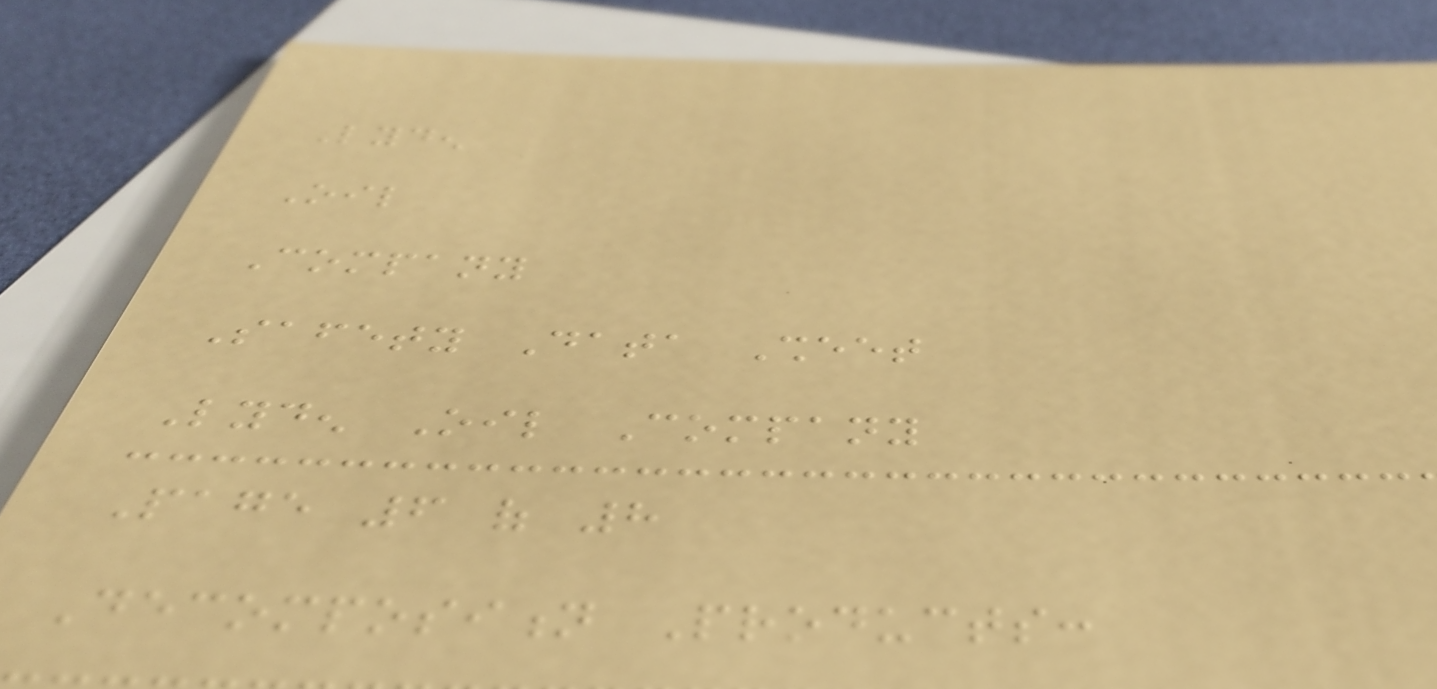Lyden
Oil
Company
Safety Data Sheet
Lyden Oil Company
Page 6 of 8
Decomposition Products:
